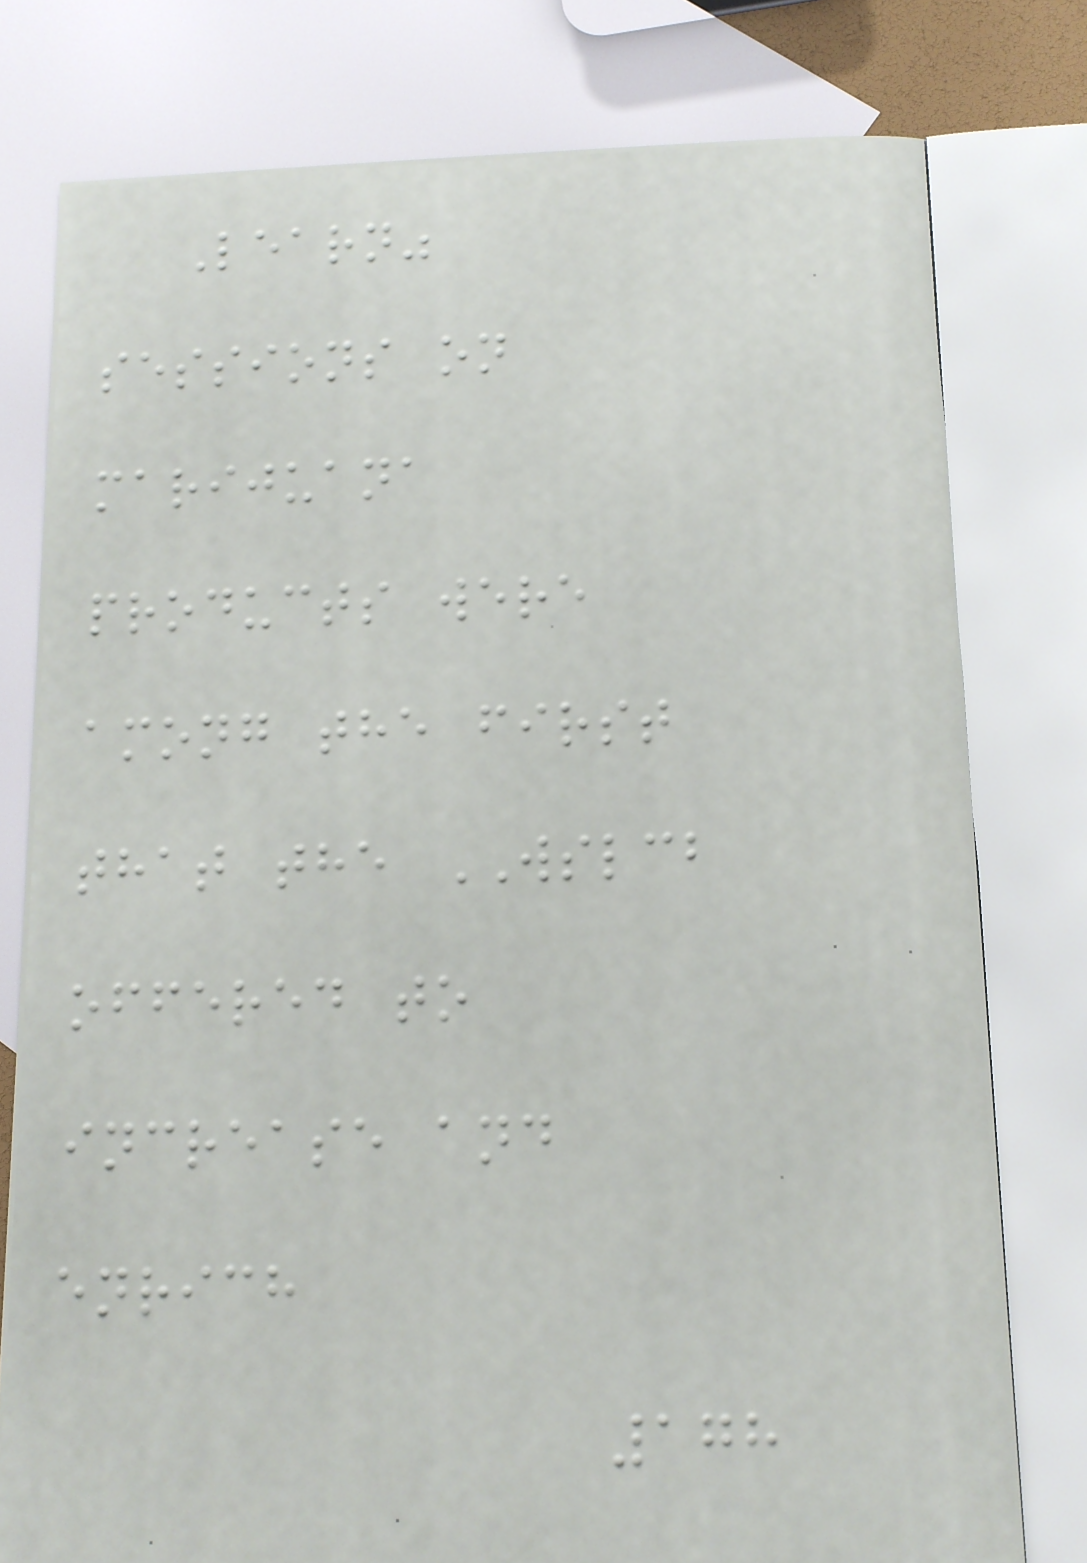Learn"
sessions on
marijuana
products were
among the first
that the WSLCB
offered to
increase and
enrich
178
